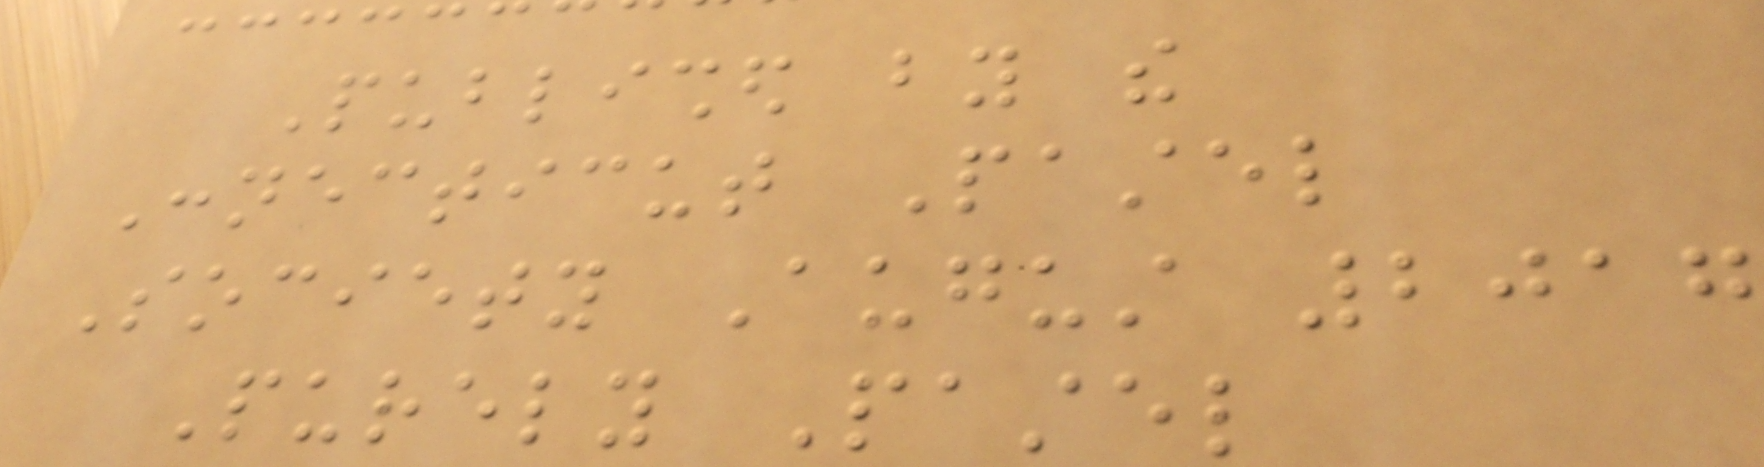Published by the
Connecticut Pastel
Society August 2017
Purely Pastel
